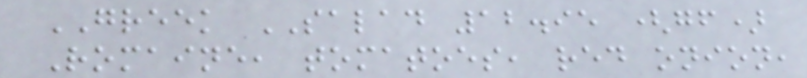GREEK SALAD 12.95 (gf)
Romaine, tomatoes, red onion,
